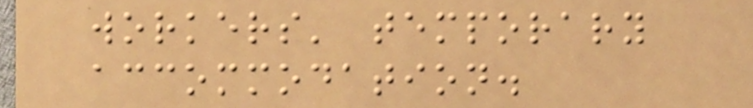workers' temporary
accommodation.
